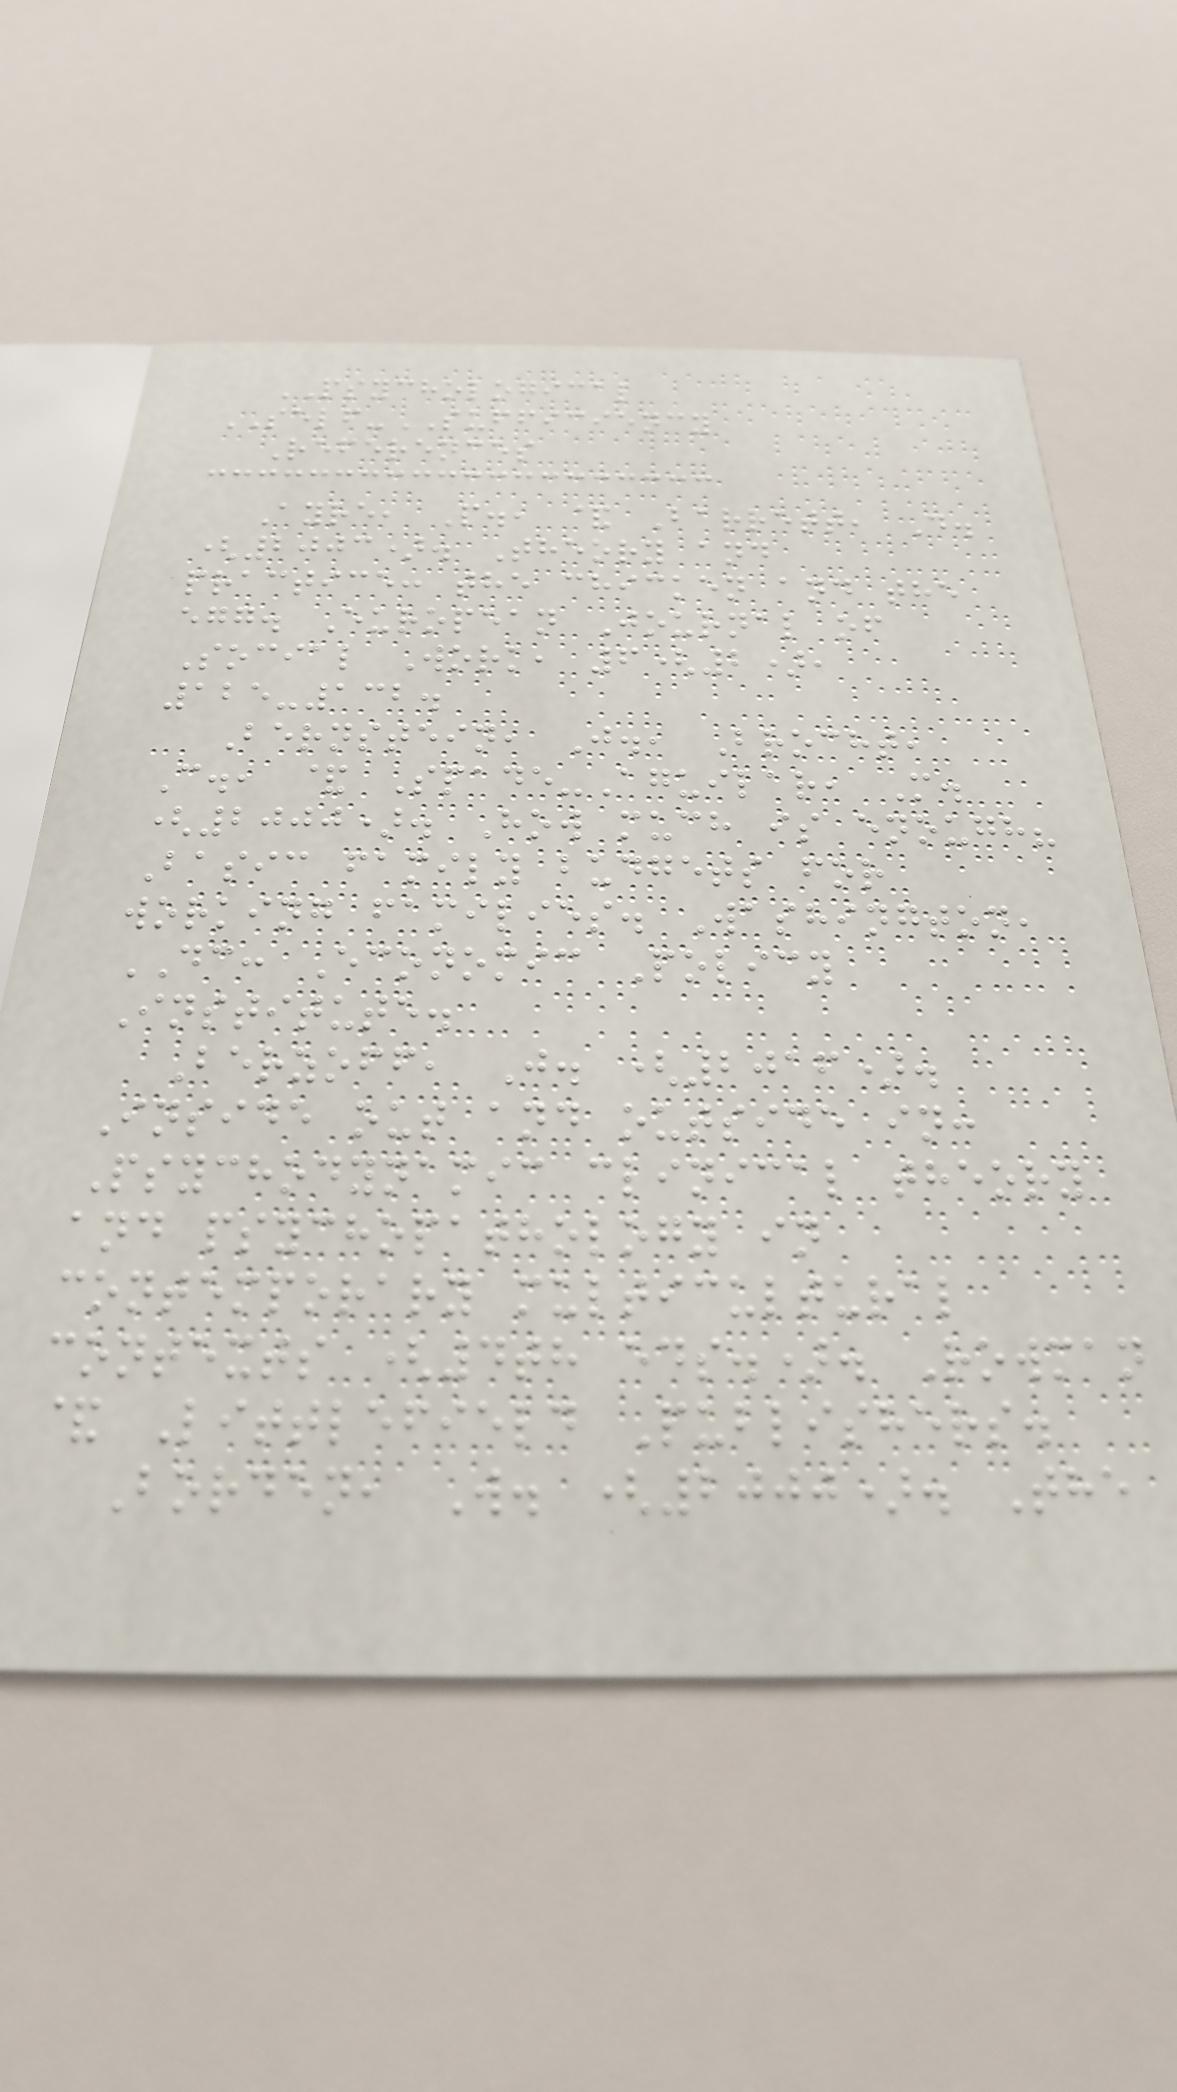PSYCHOLOGICAL
SELF-SUFFICIENCY
References
Ayre, P., & Barrett, D.
(2003). Theory and
practice: the chicken and the
egg. European Journal of
Social Work, 6(2),
125-132.
Bernstein, J., Brocht,
C., & Spade-Aguilar, M.
(2000). How much is enough?
Basic family budgets for
working families. Washington,
DC: Economic Policy
Institute.
Berzoff, J. (2016).
Inside out and outside in:
Psychodynamic clinical theory
and psychopathology in
contemporary multicultural
contexts (4th eds.). Rowman
& Littlefield Publishers.
Borden, W. (2000). The
